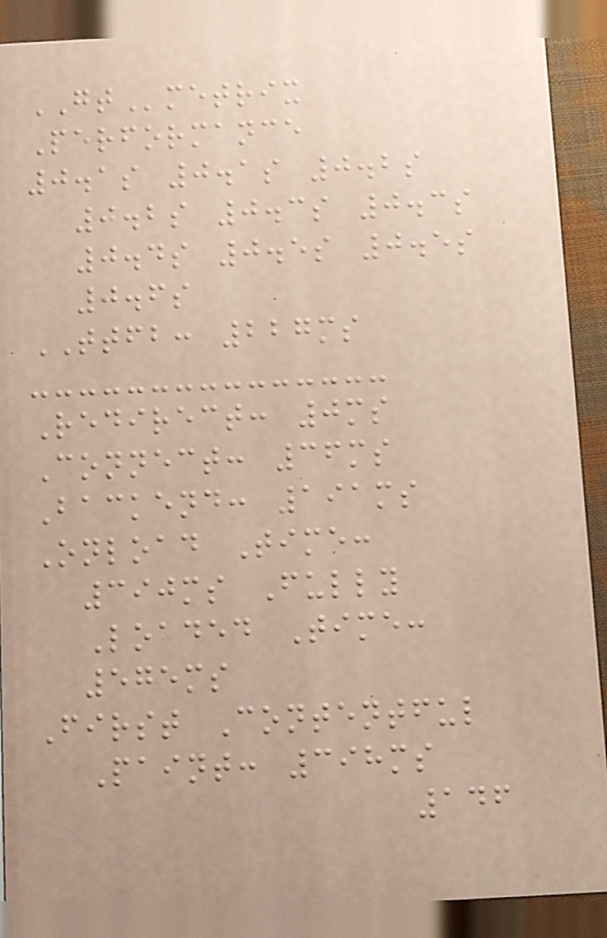GTmetrix
Performance
0.1s 0.1s 0.2s
0.2s 0.3s 0.3s
0.4s 0.5s 0.5s
0.6s
TTFB: 227ms
Redirect: 0ms
Connect: 36ms
Backend: 191ms
Onload Time:
390ms Fully
Loaded Time:
575ms
First Contentful
Paint: 398ms
146
